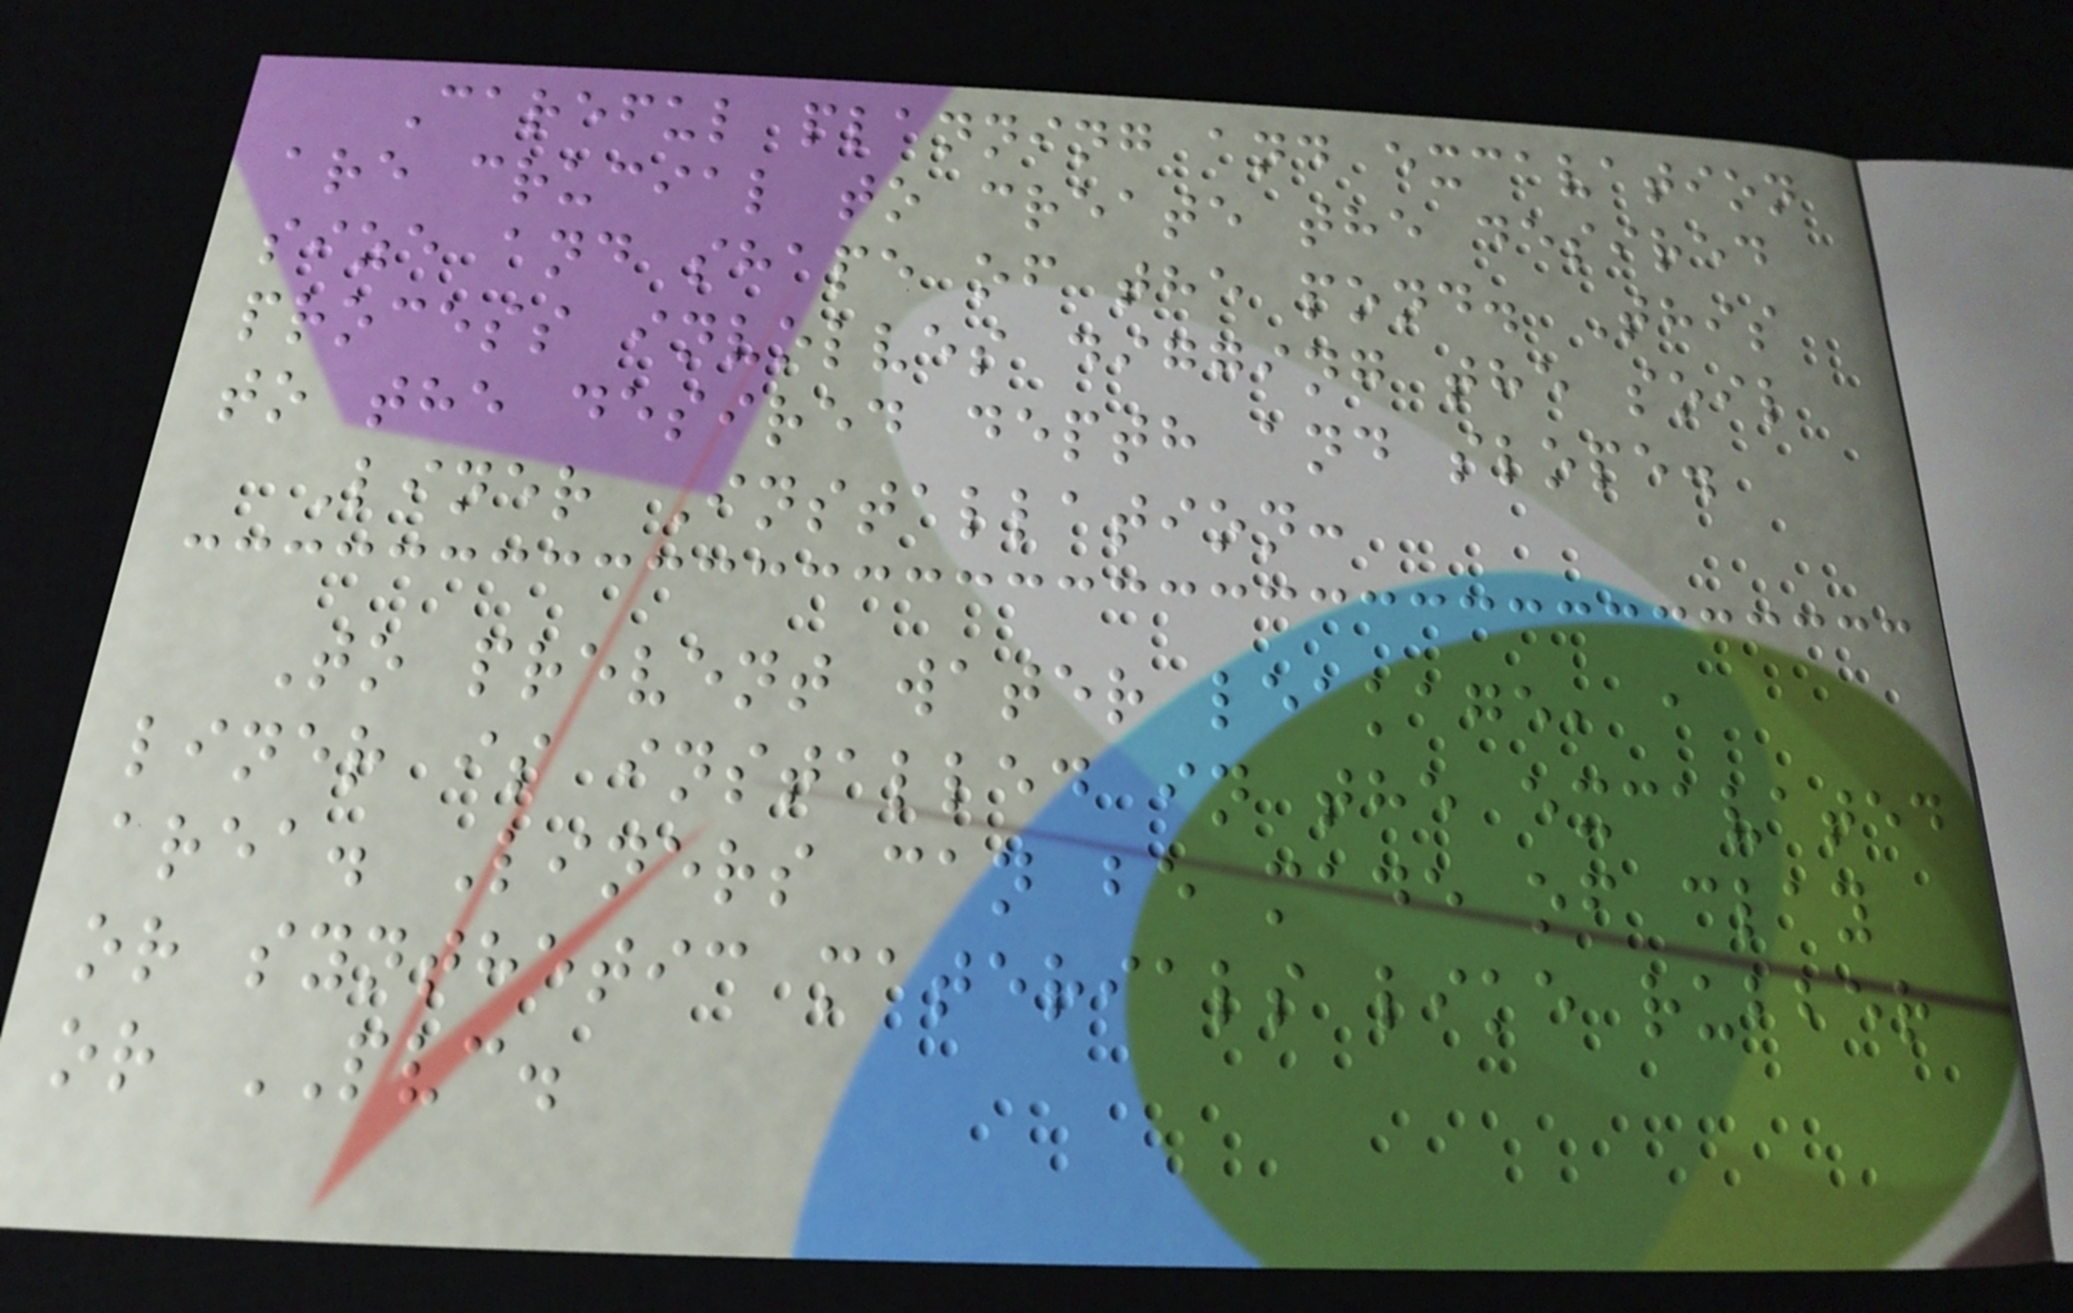Careful planning and excavation
are crucial to create the desired
size and shape of the pond. This
process involves digging the soil
to the desired depth and slope.
Liner Installation:
To prevent water leakage, a
liner is installed in the excavated
area. Liners can be made of clay
or synthetic materials like rubber
or PVC.
